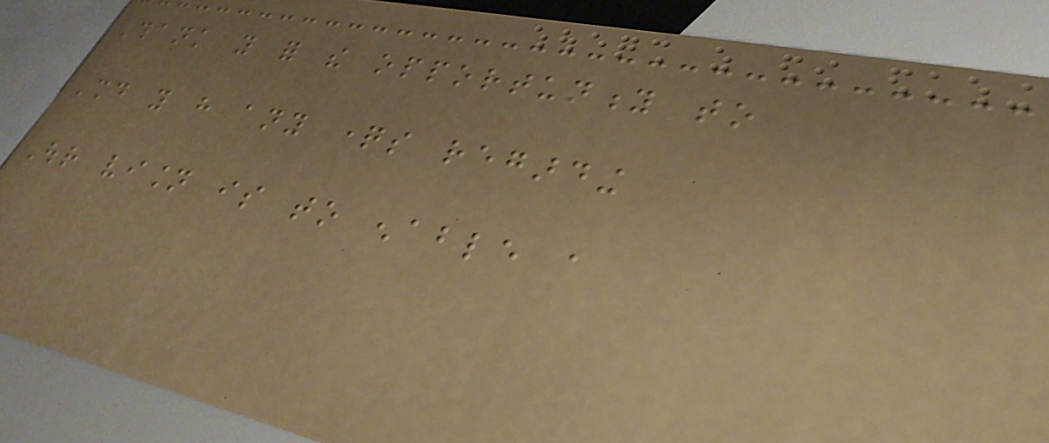Thank you for the opportunity to
Should you have any questions regarding
Our vision is to enable a
